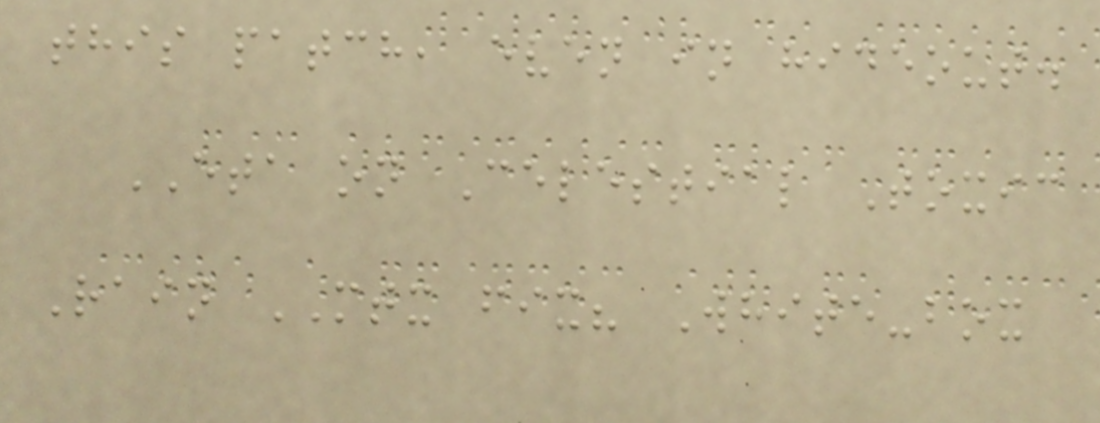this patch, even in hideout.
ETA on Celestial Toxic
Rain MTX fix? White-box
